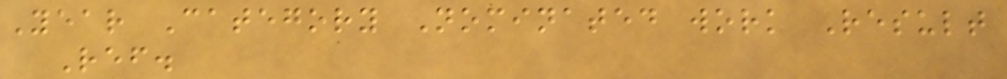Year Category Nominated work Result
Ref.
